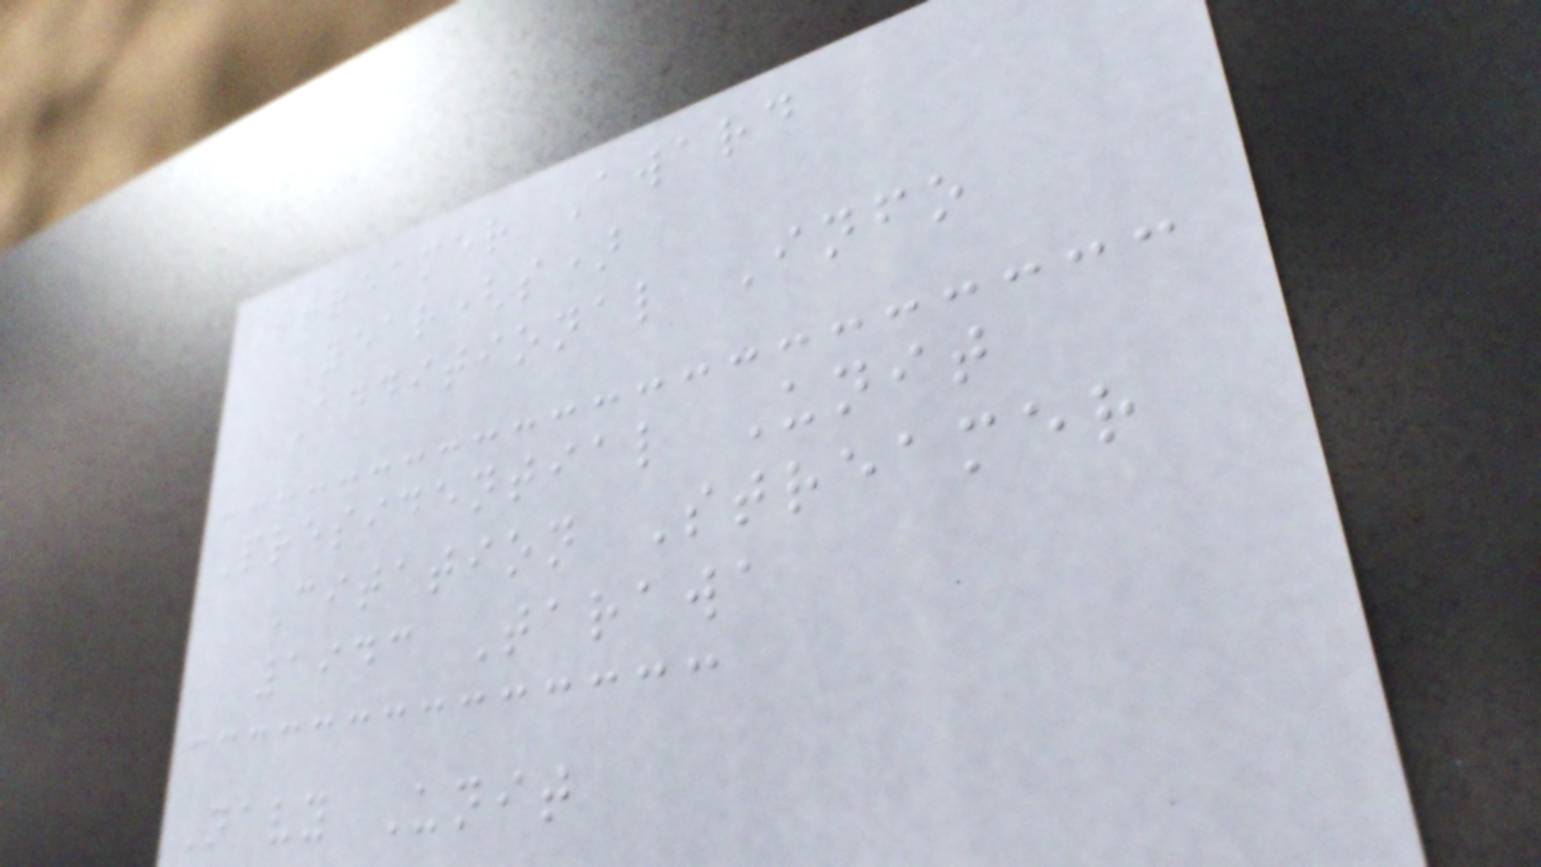Streamer Award
Year(s)
Additional Info
Presidential Unit
Citation Streamer
1943 Tarawa
Navy Unit
